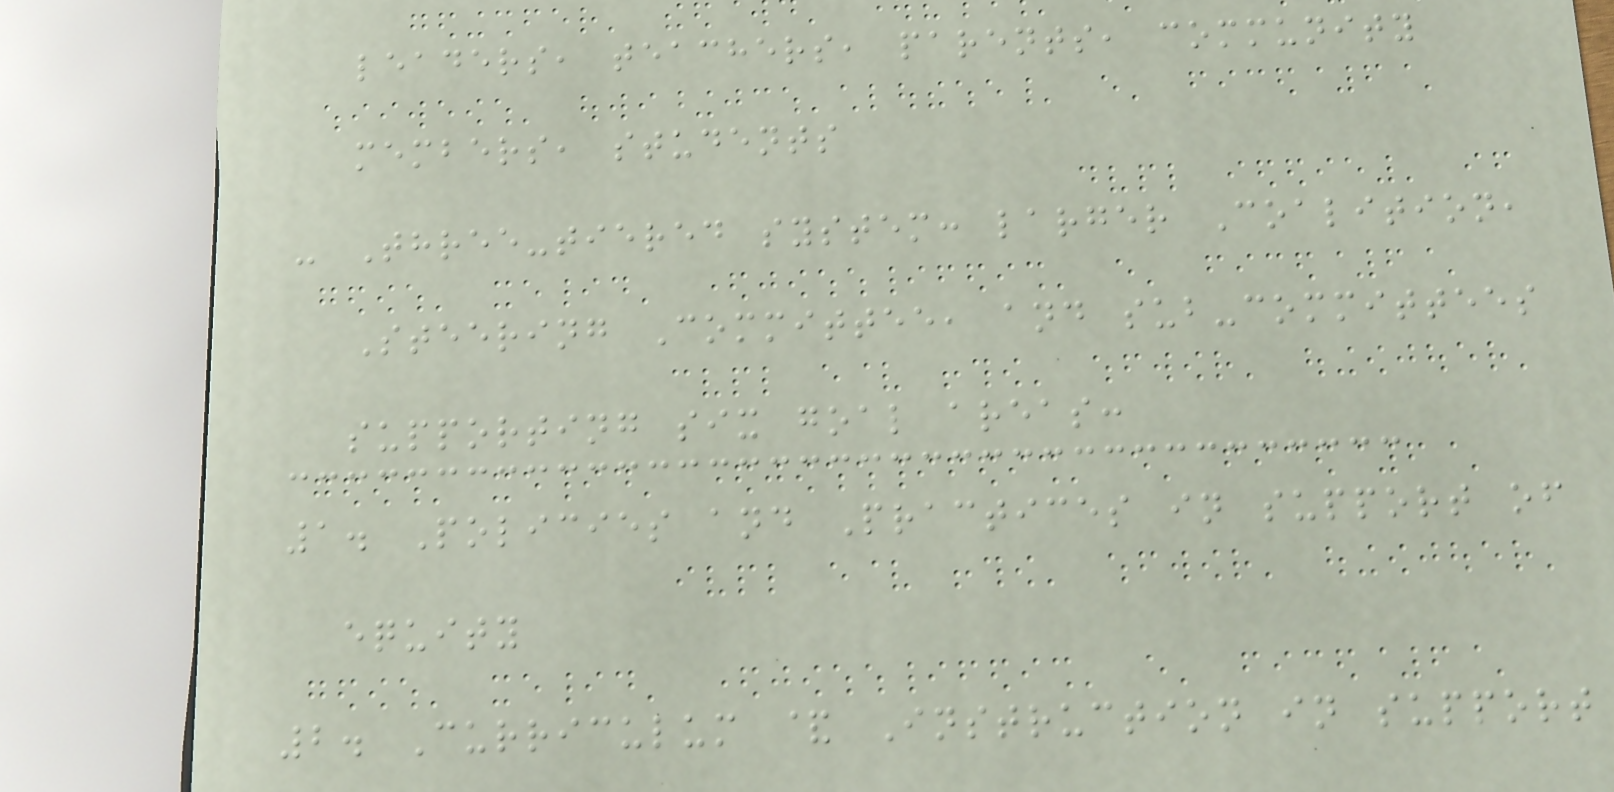leaders, teachers, parents, community
members, students
- Three-tiered system: larger Coalition,
Steering Committee, and sub-committees
supporting six goal areas:
1. Policies and Practices in support of
equity
2. Curriculum & Instruction in support
